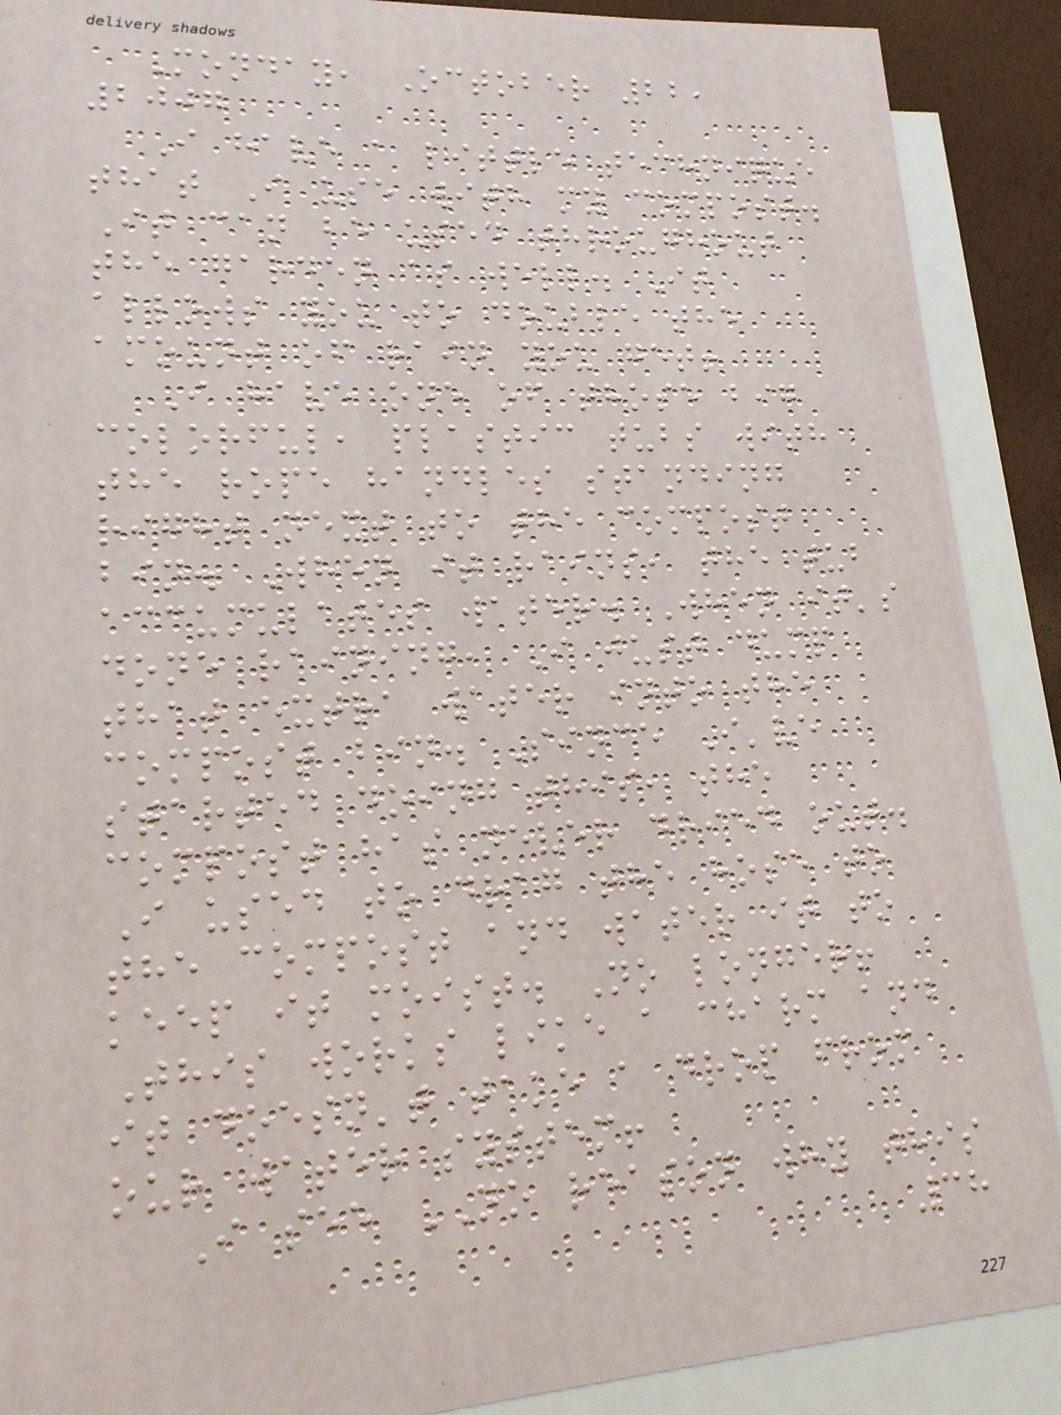Monday, October 22,
2007
I have a little technique
that I use with my compost.
It can be used throughout
the garden as well. It
allows you to double the
amount of rain you get!
I have one of those big
colorful, plastic tubs with
the rope handles standing
right next to the compost
bin. When it rains, the tub
accumulates water. When it's
done raining, I just dump
that extra water into the
compost bin. Since I've
started doing this, the
compost has never dried out.
I used to drag the hose to
the compost and water it to
keep it moist. No longer!
This works like a charm and
it doesn't take a drop from
our water system!
I see NO reason why this
38
